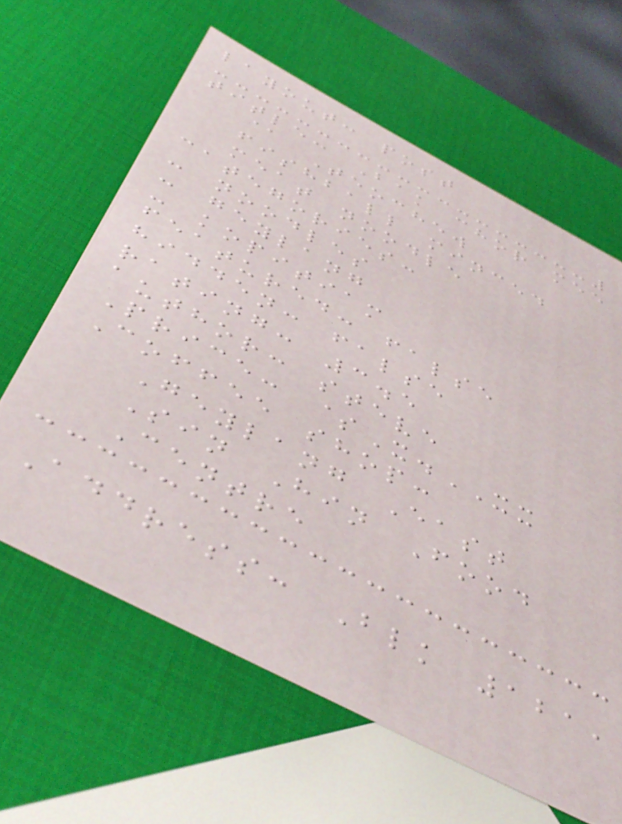layout: post
title: Bak chor mee
@ Teochew
fishball minced
meat noodle
categories:
- noodles
- geylang
- kopitiam
featured: false
hidden: false
rating: 3.5
author: steve
Price: $X.XX
Coffee shop:
Geylang East
Sin Hin Food
Centre
Address: Blk 121,
